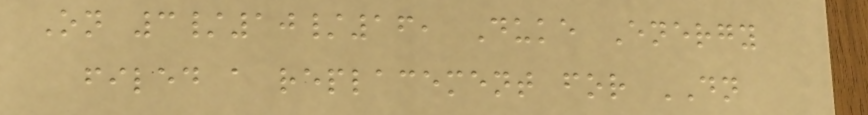On 3/10/16, Duke Energy
filed a replacement for DN
